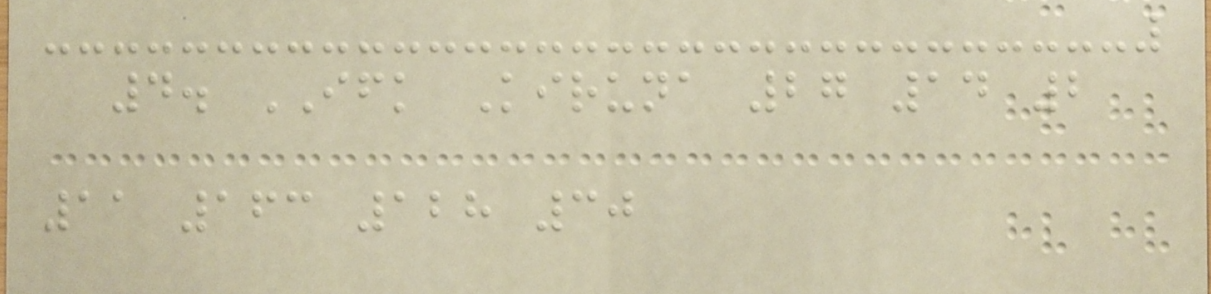4. IFK Kiruna 27 14 2
11 163 128 30
